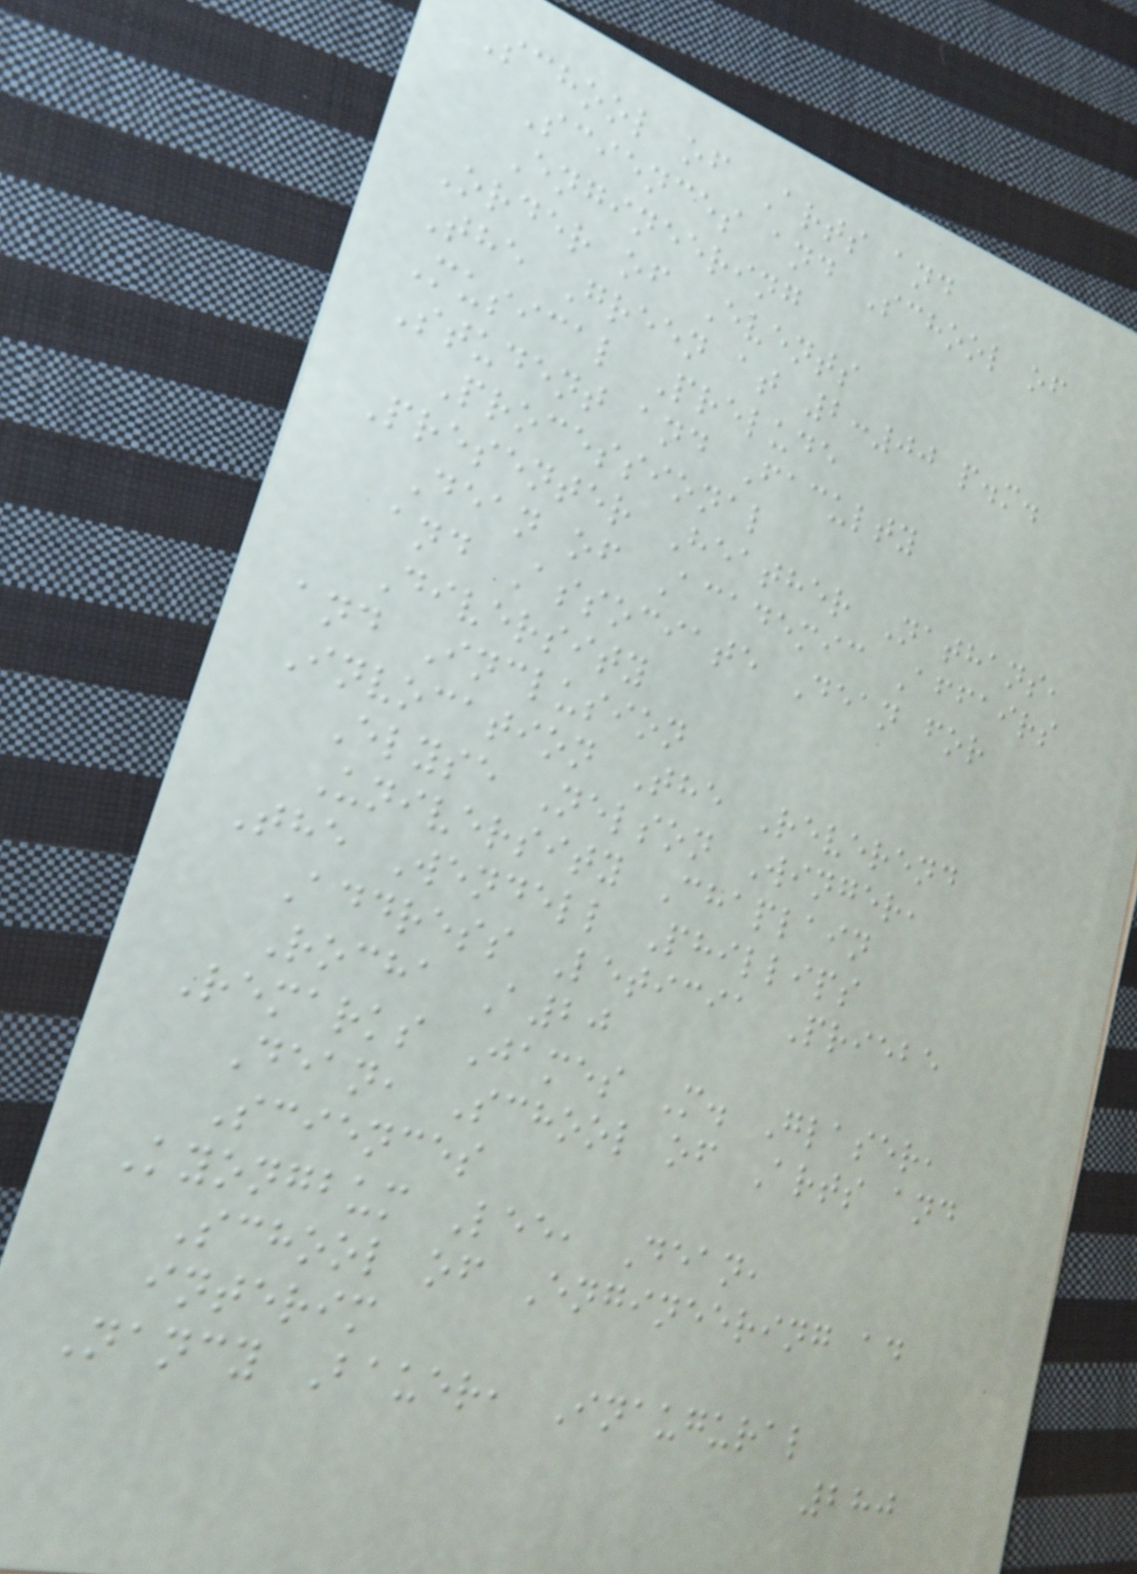School of Arts and
Sciences and School of
Engineering
Order of Events
The Green at 2:00 p.m.
Musical Prelude
Student and Faculty
Processional
Presenter Heather Nathans,
Dean of Academic Affairs
and Associate Dean for
Diversity
and Inclusion
Invocation The Reverend
Elyse Nelson Winger,
University Chaplain
The Wendell Phillips
Address Leticia Priebe
Rocha A20
Remarks James M. Glaser,
Dean, School of Arts and
Sciences
Kyongbum Lee, Dean,
School of Engineering ad
interim
Nancy Bauer, Inaugural
280
